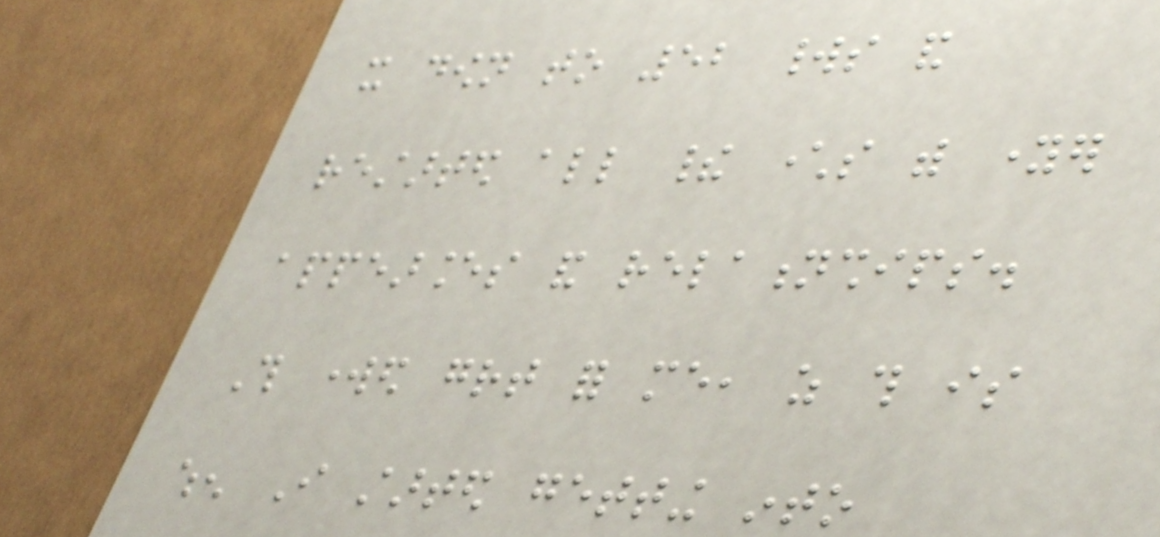it down to 52 worlds and
restarted all their characters with younger
appearances and relationships.
This worked great for me, as this is
when I started getting into
